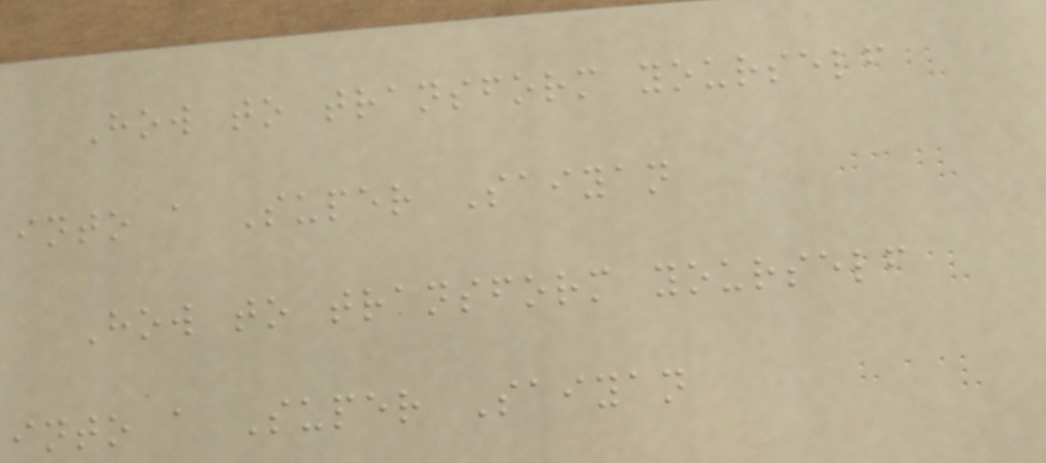How to transform yourself
into a Super Saiyan
How to transform yourself
into a Super Saiyan
